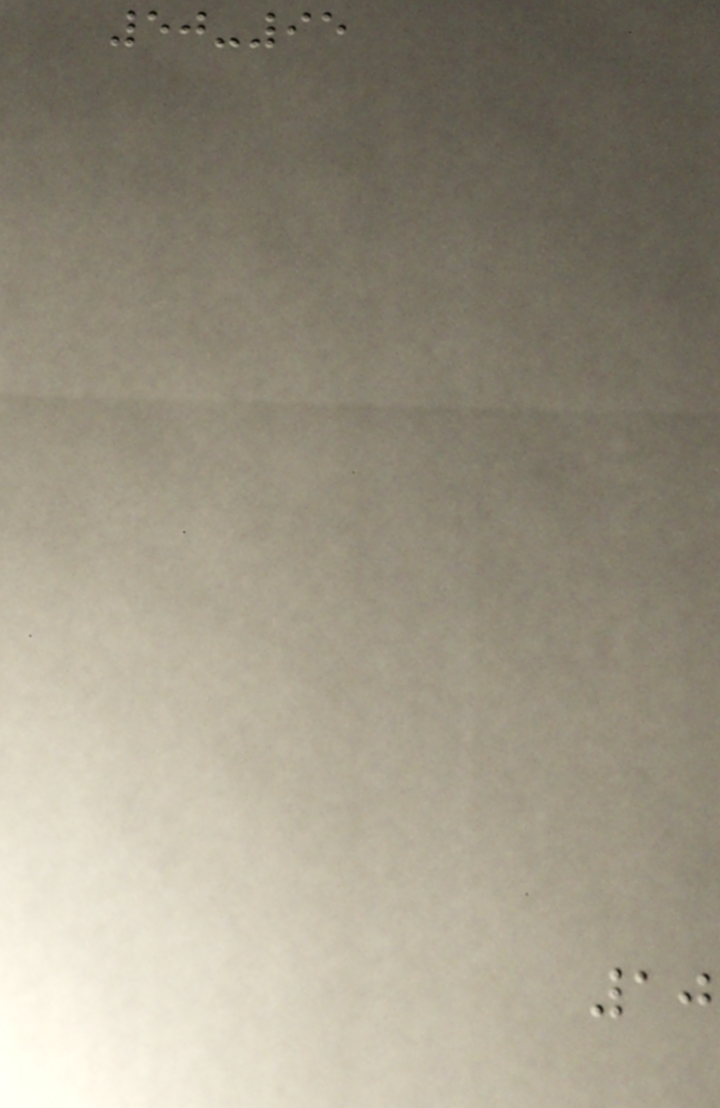50-95
10
